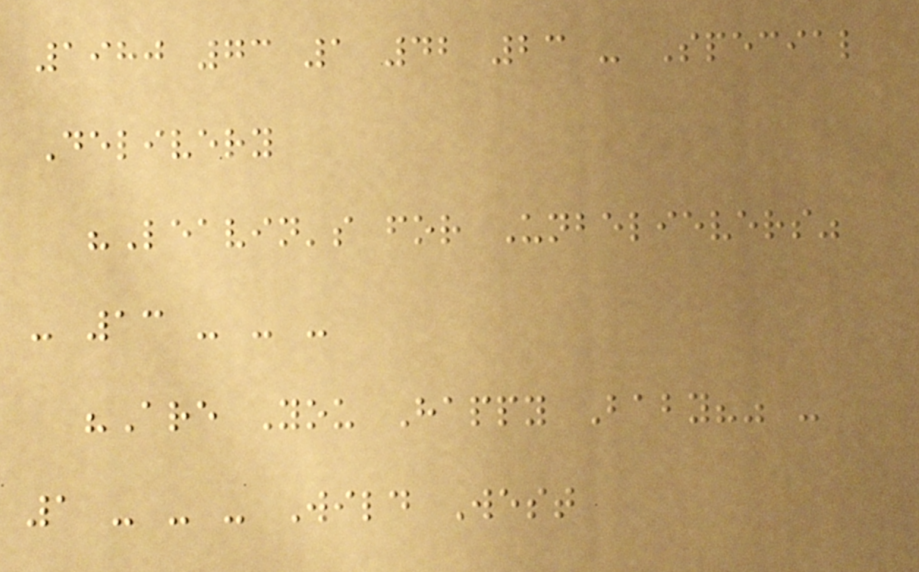1980 73 1 42 23 - Special
Delivery
"Leavin's for Unbelievers"
- 13 - - -
"Are You Happy Baby?" -
1 - - - Wild West
